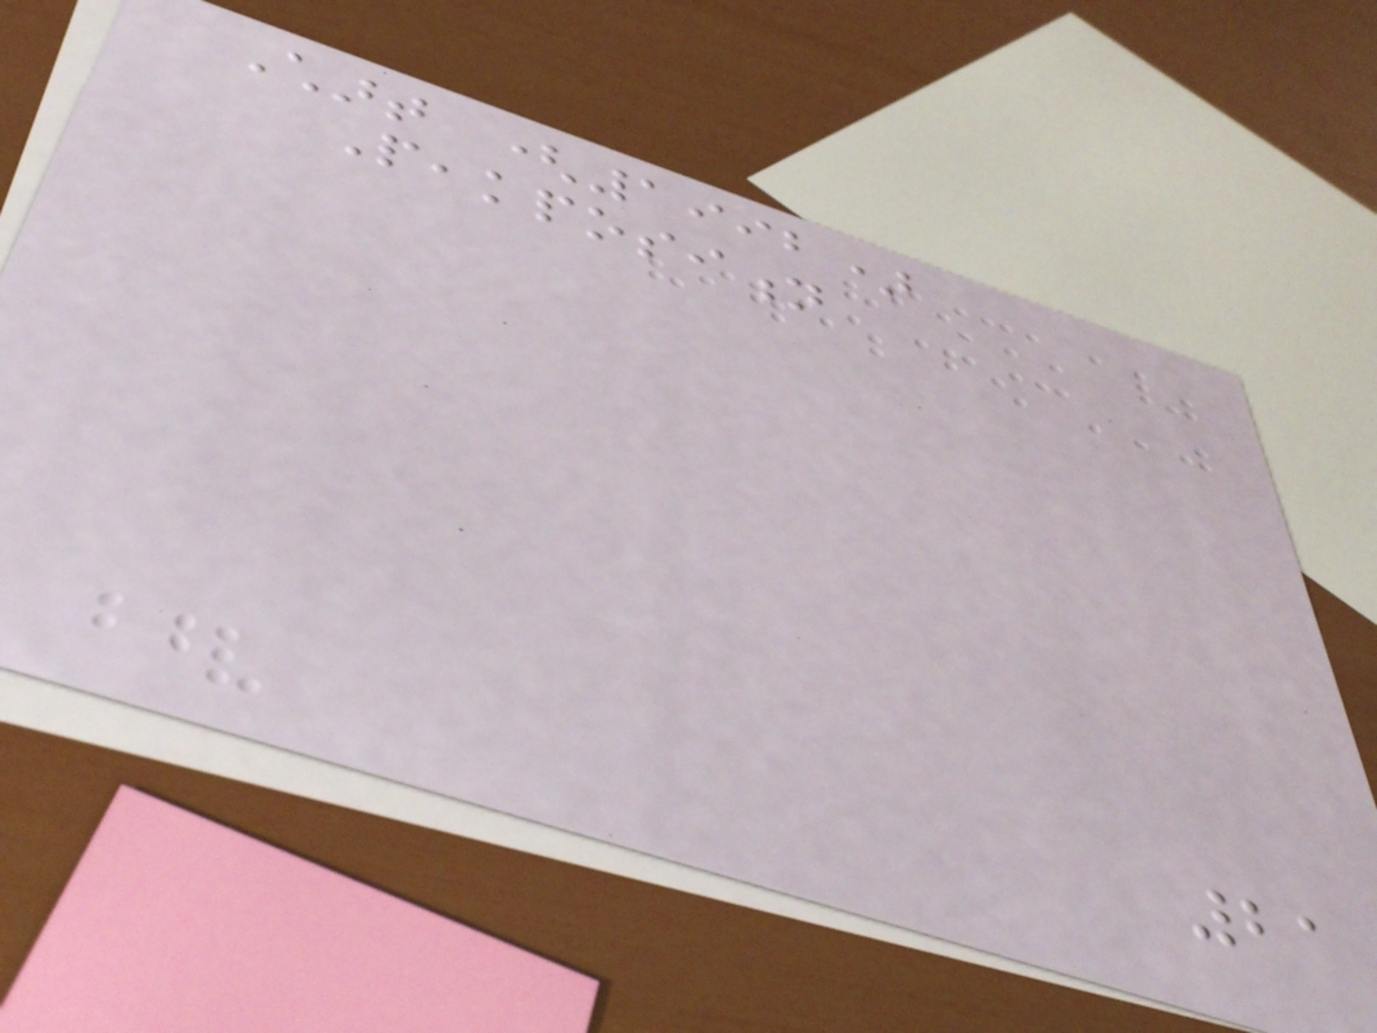Chart (1992)
Peakposition
21
